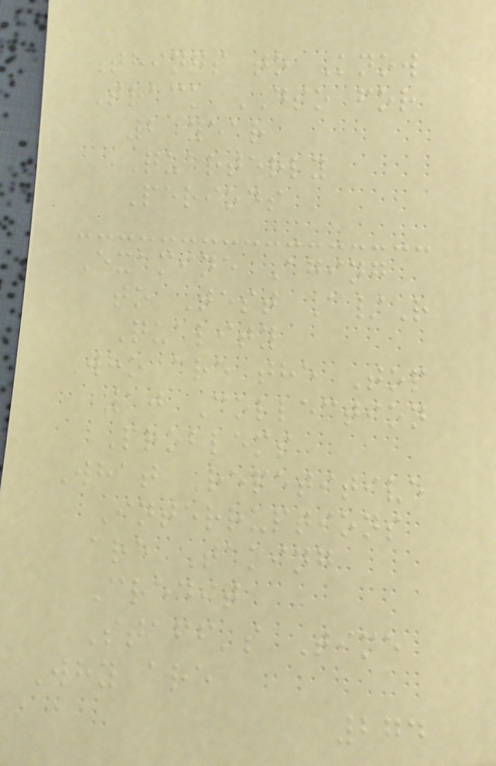Things to Know
Track DSO for
2 year
Quarterly
Periods
Examine Aging
to Test A/R
Quality
Who are the Top
10 Collection
Problems
What Repetitive
Interruptions
are Taking
Credit
Staff's Time
Why are
274
